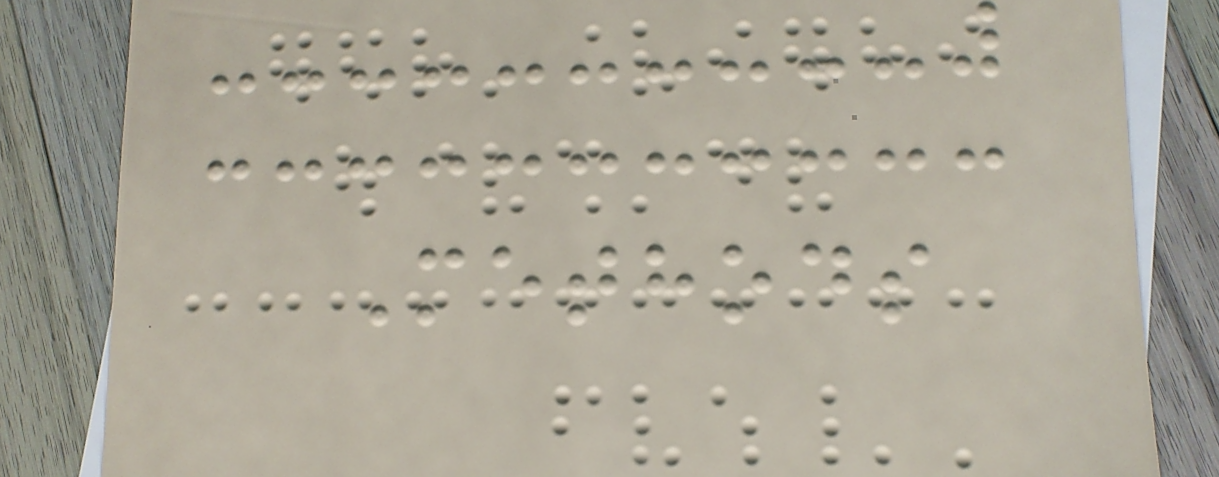Methods
